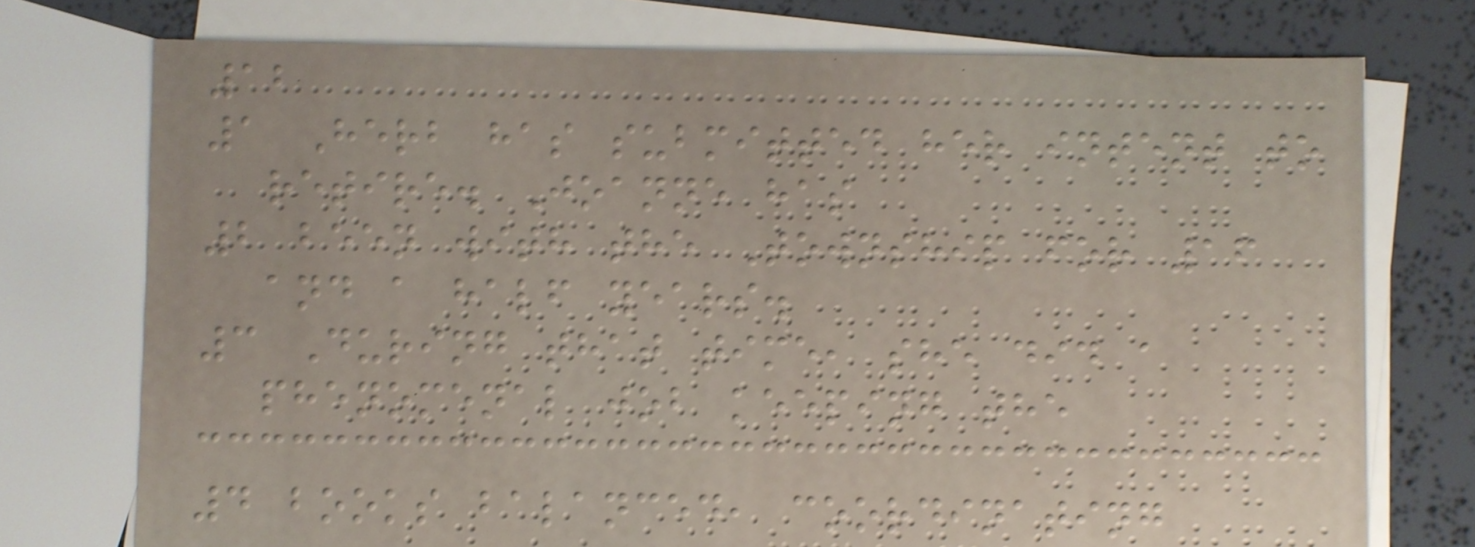12
1 Herb has submitted her intent to
retire. Joanne has
2 been with the Township for 16
and a half years.
3 During that time, she did a
phenomenal job keeping the
4 books balanced, coordinating
